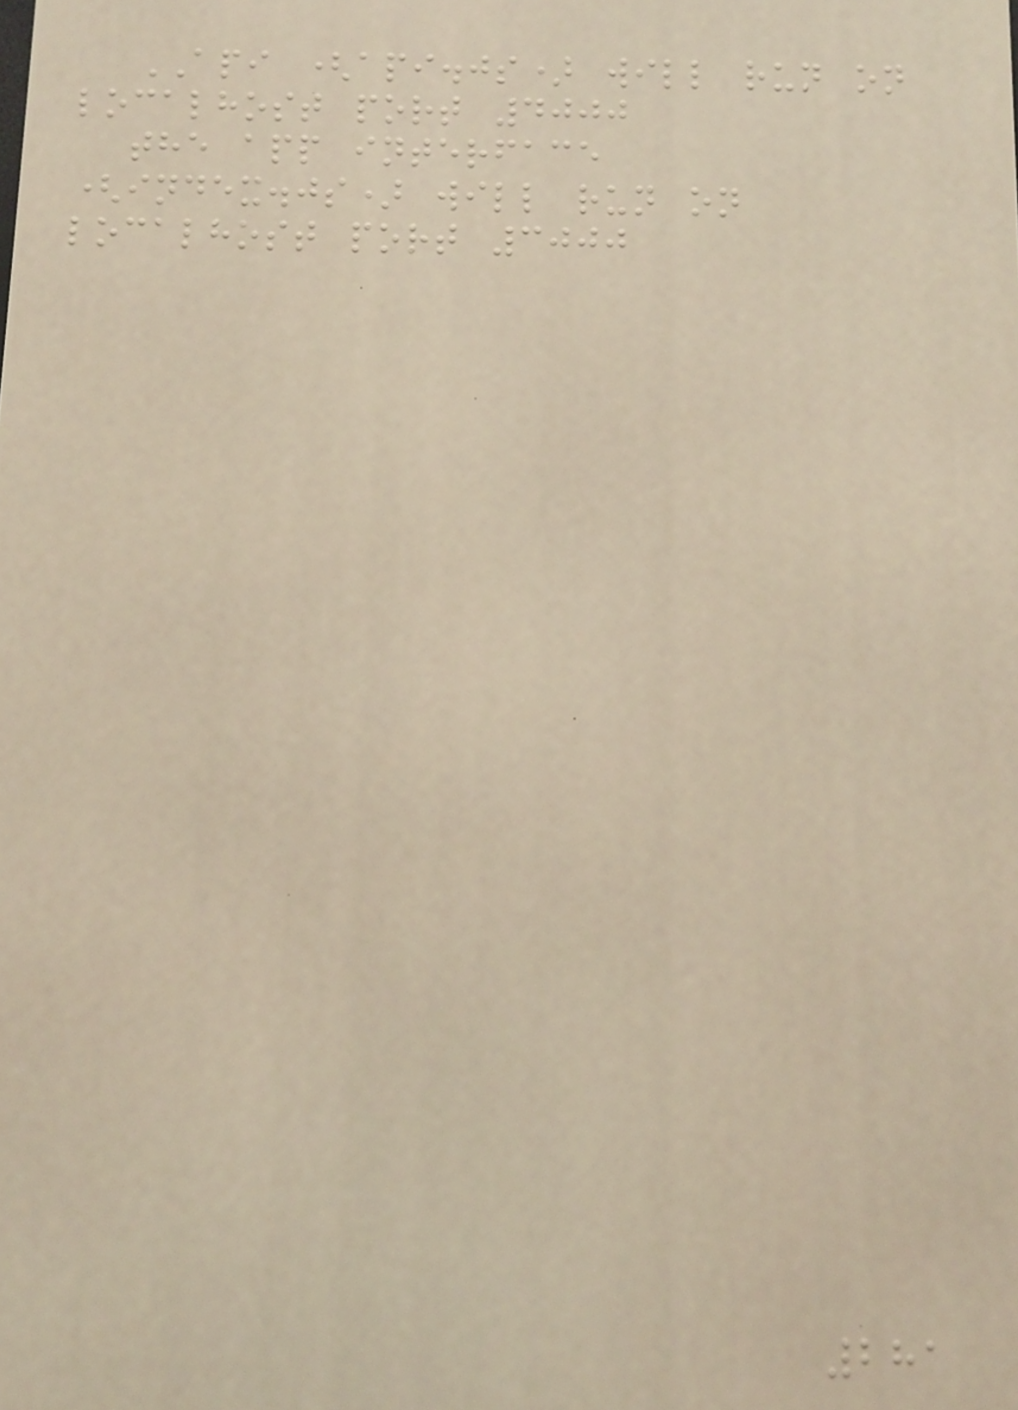API (api.js) will run on
localhost port 4000
the app interface
(index.js) will run on
localhost port 3000
281
